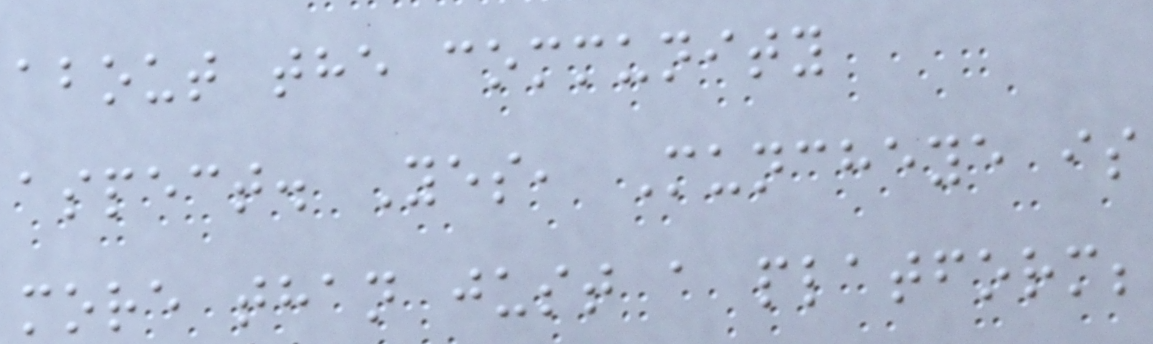about the community
aspect. Yes, Muncheye is
more than just a platform;
